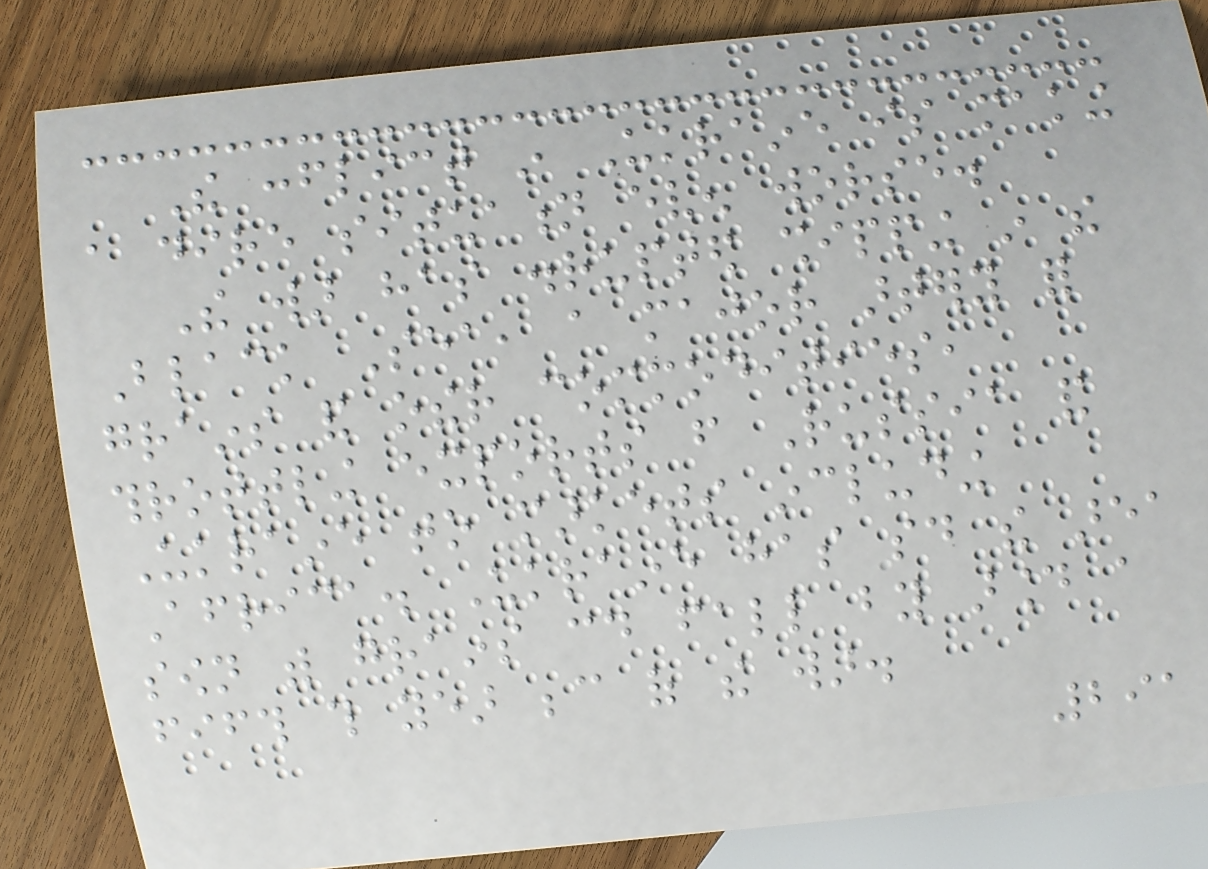The conflict in Ukraine is making
a dire situation even worse.
The war has disrupted shipping in the
Black Sea, a major artery for
grains and other commodities,
throttling exports from Russia and
Ukraine to markets including
Africa. Ukraine has said the area
sown with grains could fall by around a
fifth this year because of the war.
291
